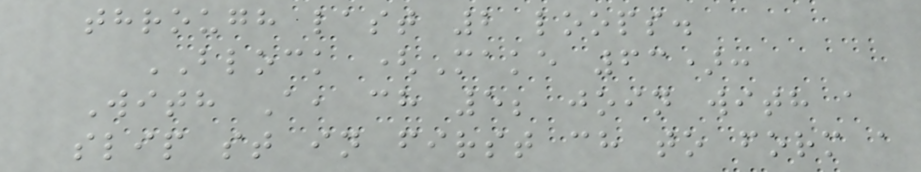through last 2 loops.
BLOCK (Make 63):
With A, ch 5; join with a
slip st in first ch to form a
